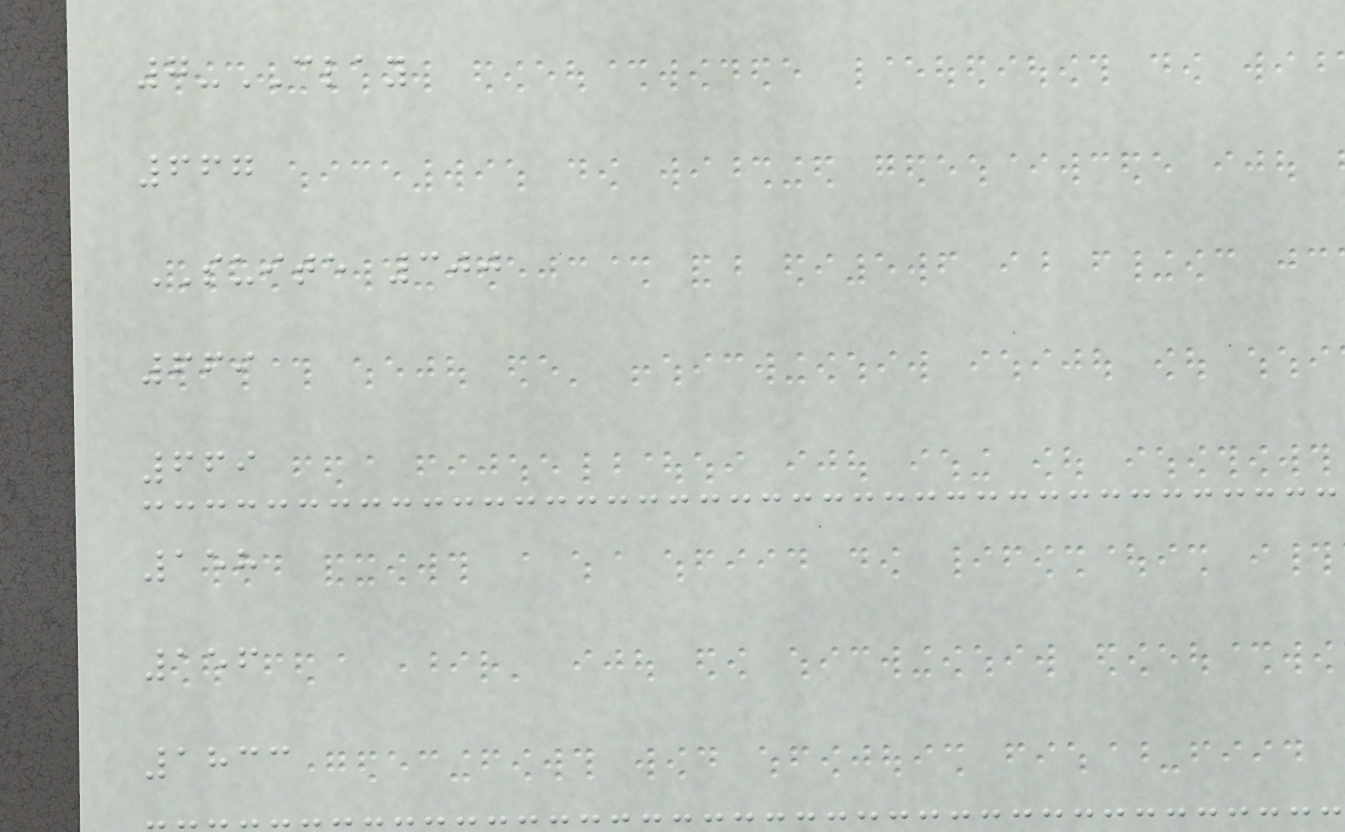7-CLAY
667
SUITE 300
669
669
158
156
1833
